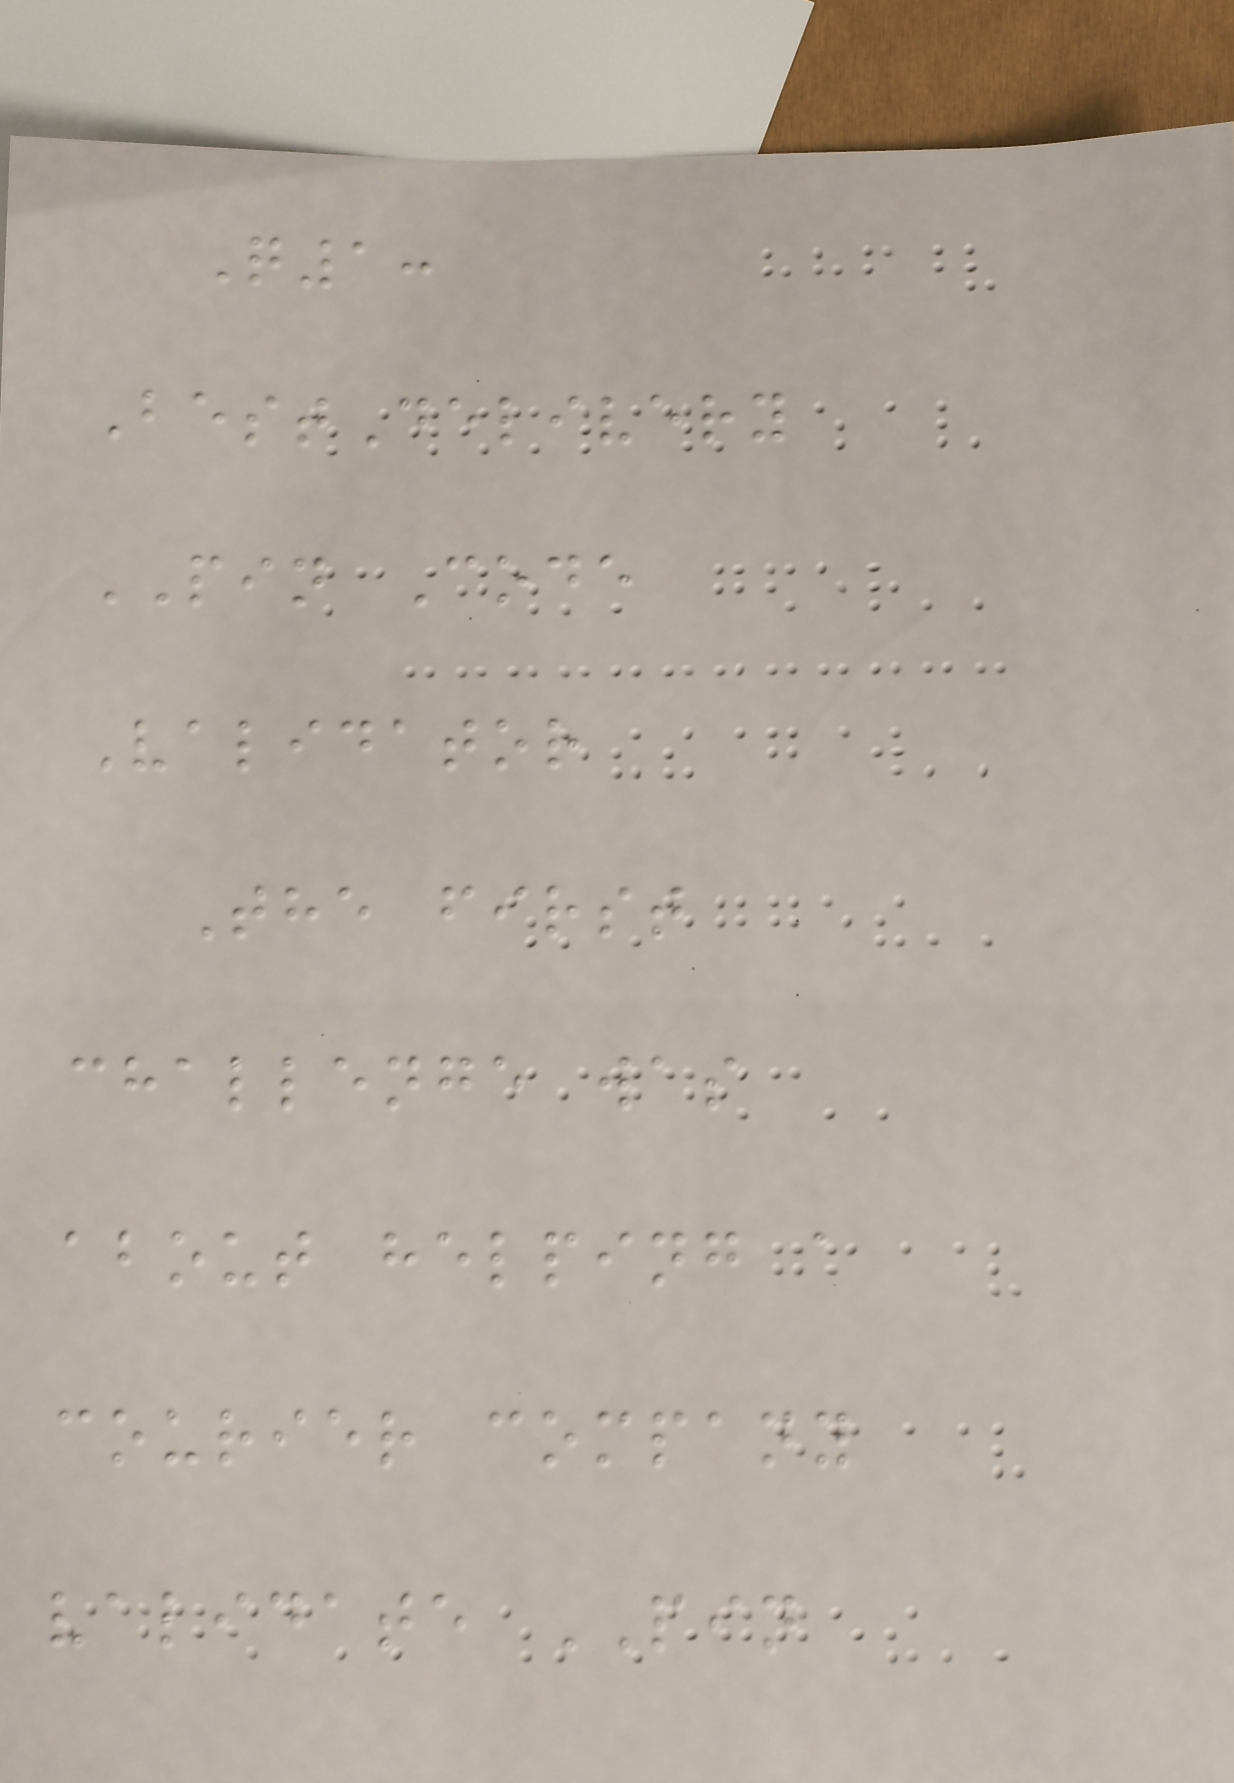Q1:
BestDelivery
PIN Code
Validator
The first
challenge was
about helping a
courier company
validate PIN
